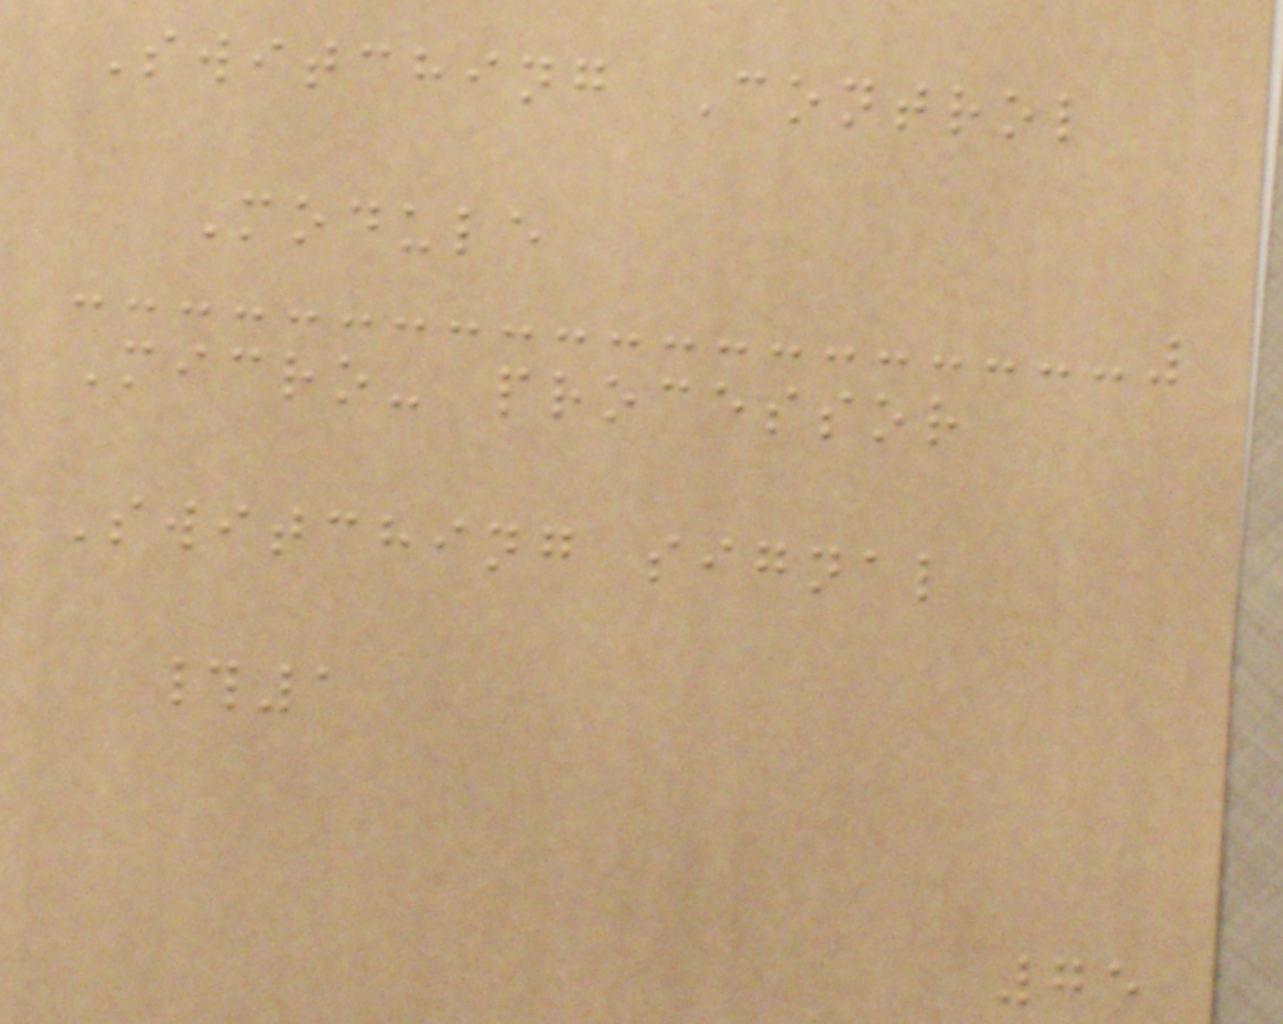Switching Control
Module
Micro- processor
Switching signal
#1
75
